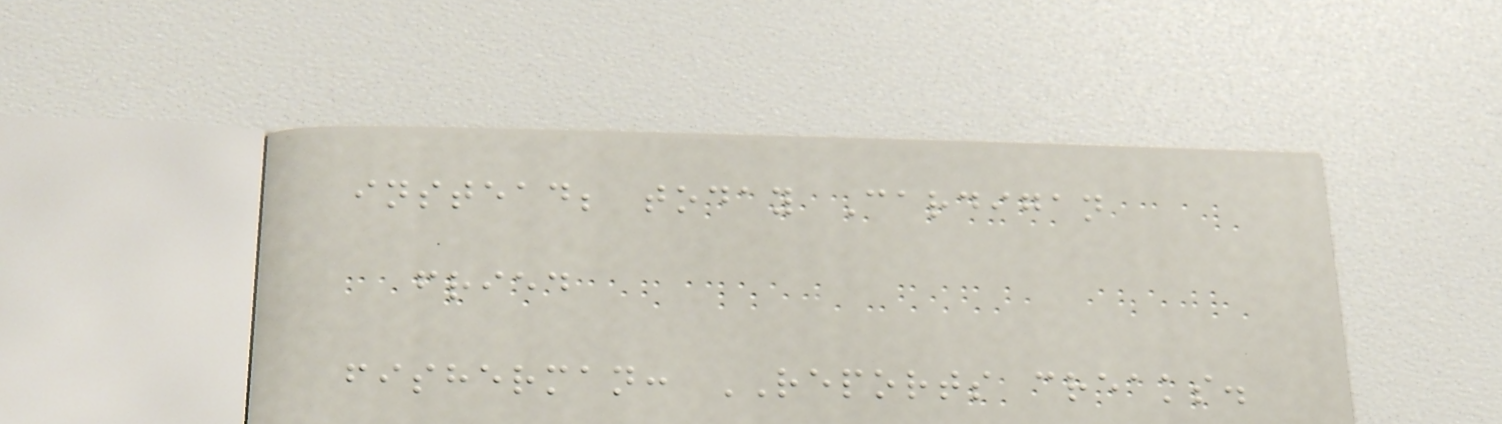instead; today Cardigan
fried
fisherman: REPORTS creaks.
